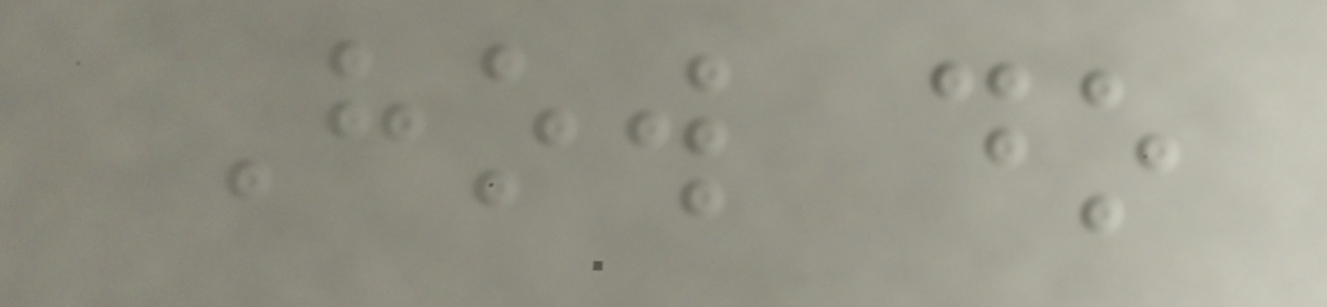How do
